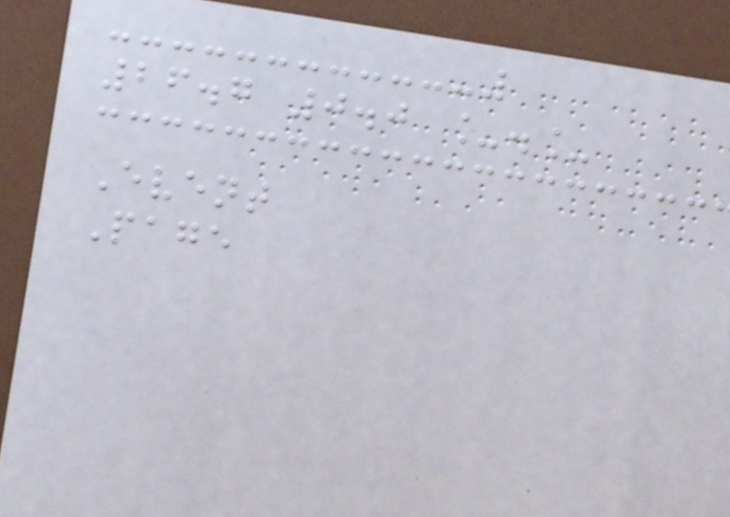26.7 0.0 _._
Event
Page
